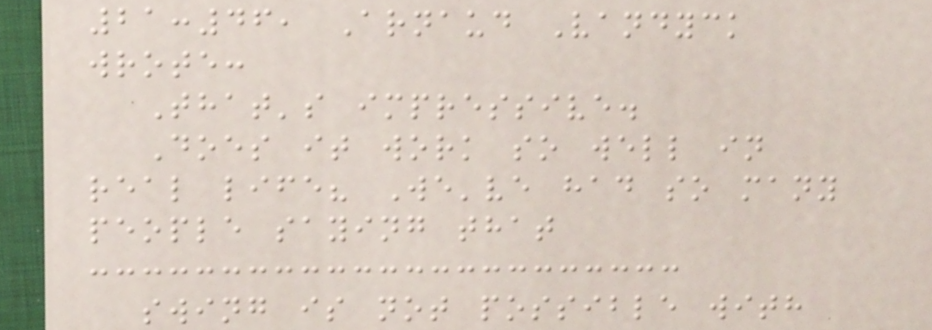21:46, Arnaud Vandyck
wrote:
That's impressive.
Does it work so well in
real life? We've had so many
people saying that
swing is not possible with
